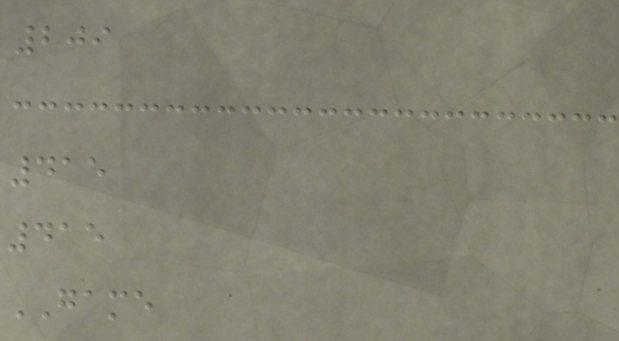209
415
415
GAME
